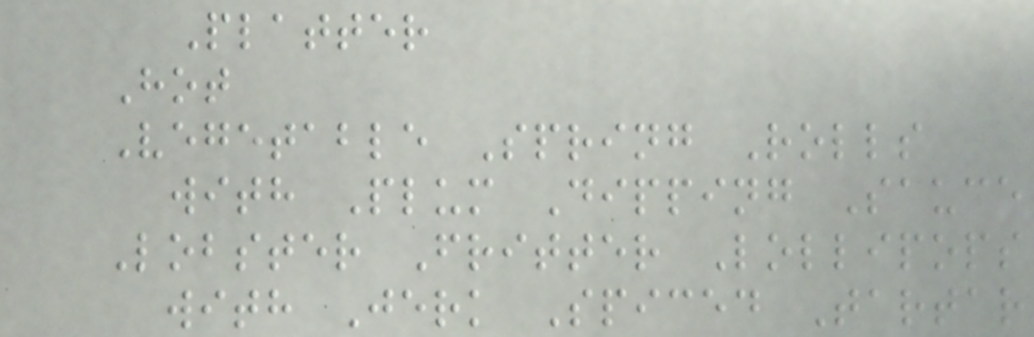Platter
Hot
Vegetable Spring Rolls
with Plum Dipping Sauce
Lobster Fritter Lollipops
with Jerk Spiced Tartar
